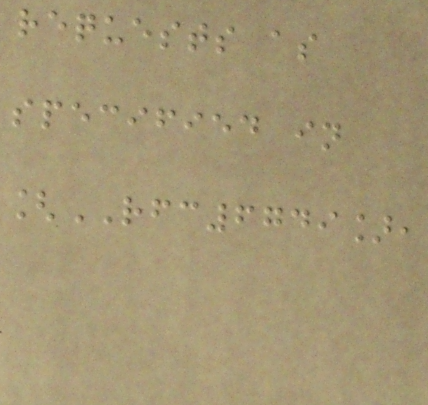requests as
specified in
[RFC6749],
